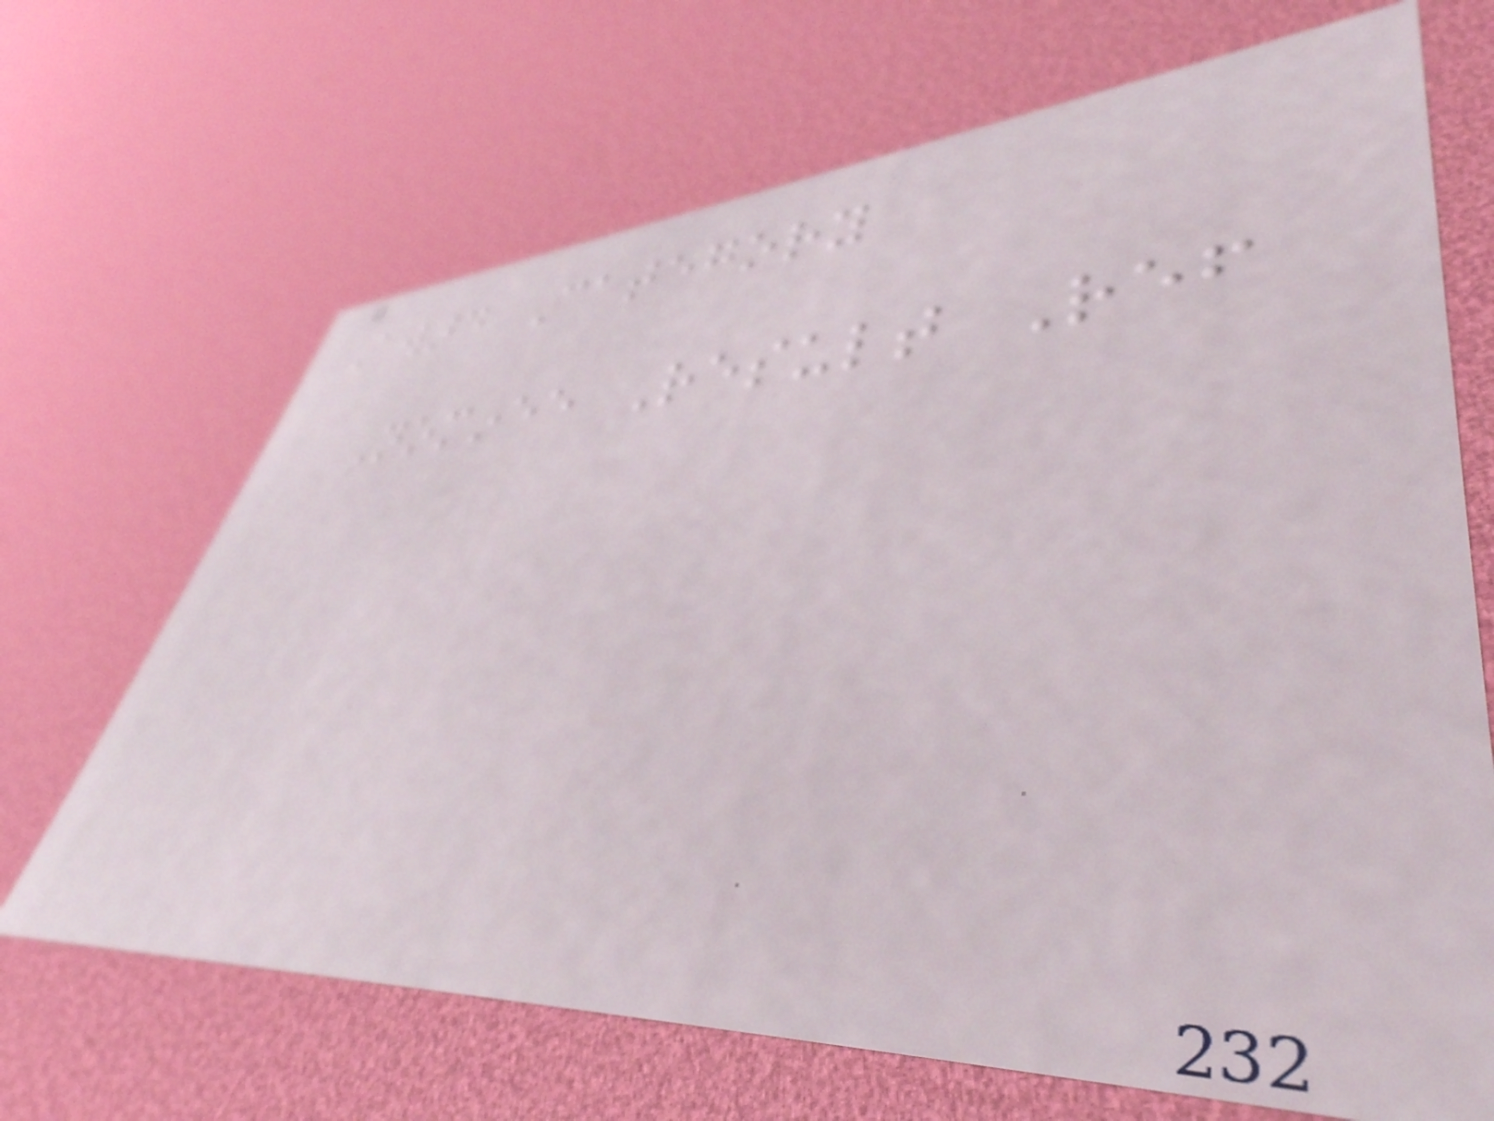Award Category
Nominee Result Ref
